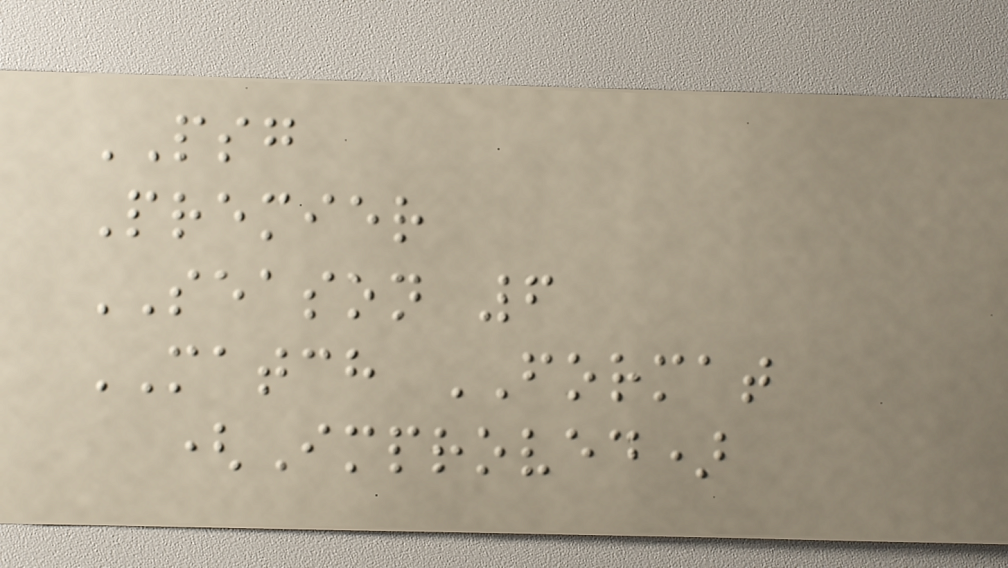PSG
Premier
SEASON 6
MATCH FORMAT
(Improved)
